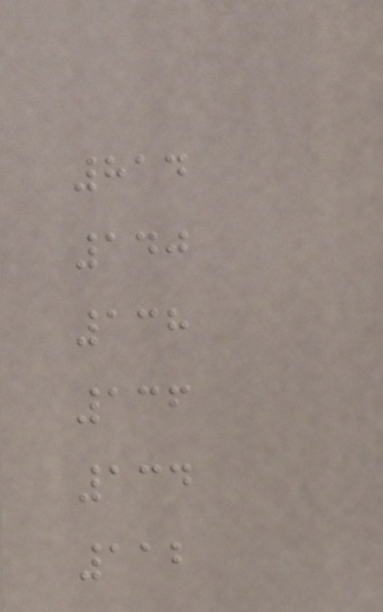814
140
138
136
134
112
